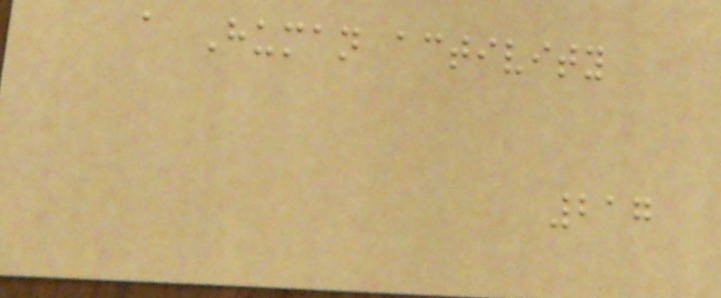a Human activity
217
